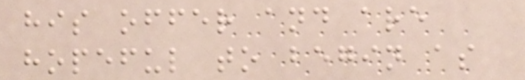his offer and are
hopeful to begin as
